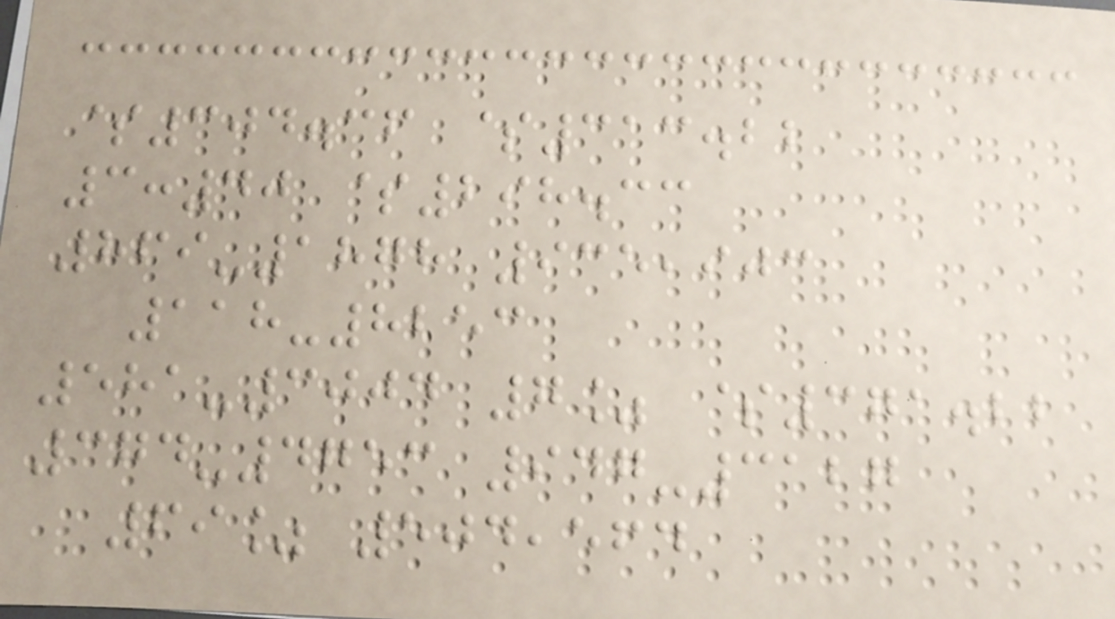$304.36 $313.22
3:40 $298.33
869-1878 935,903
118-8253
581-3004 7% $371.22
374-4753 947-3127
69% 504,564
